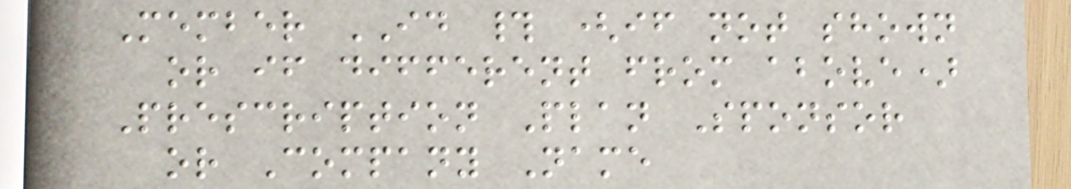Member ID # (if not shown
or if different from above)
Prescription Plan Sponsor
or Company Name
